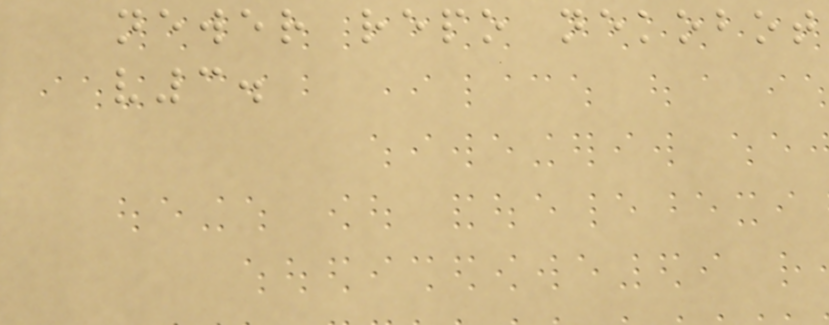newer repo nekobot
v3.
